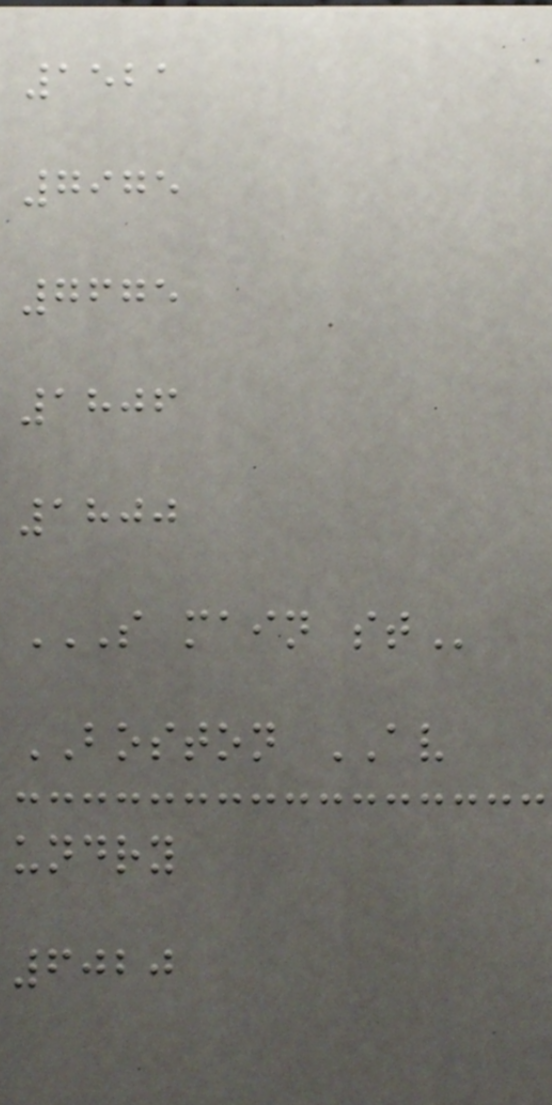1521
7975
7675
1806
1800
S MAIN ST
BOSTON AV
undry
6020
